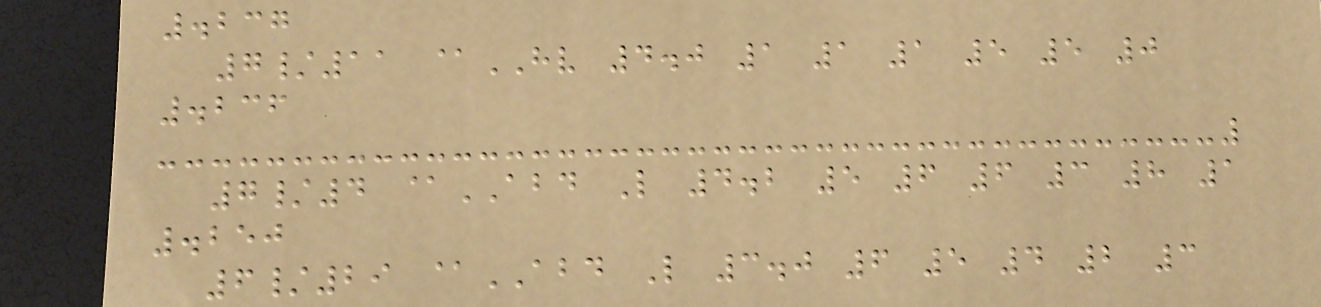.237
7/11 @HV 4.0 1 1 1 5 5 0
.236
7/4 @ABD L 4.2 5 6 6 3 8 1
.250
6/29 @ABD L 3.0 6 5 4 2 3
